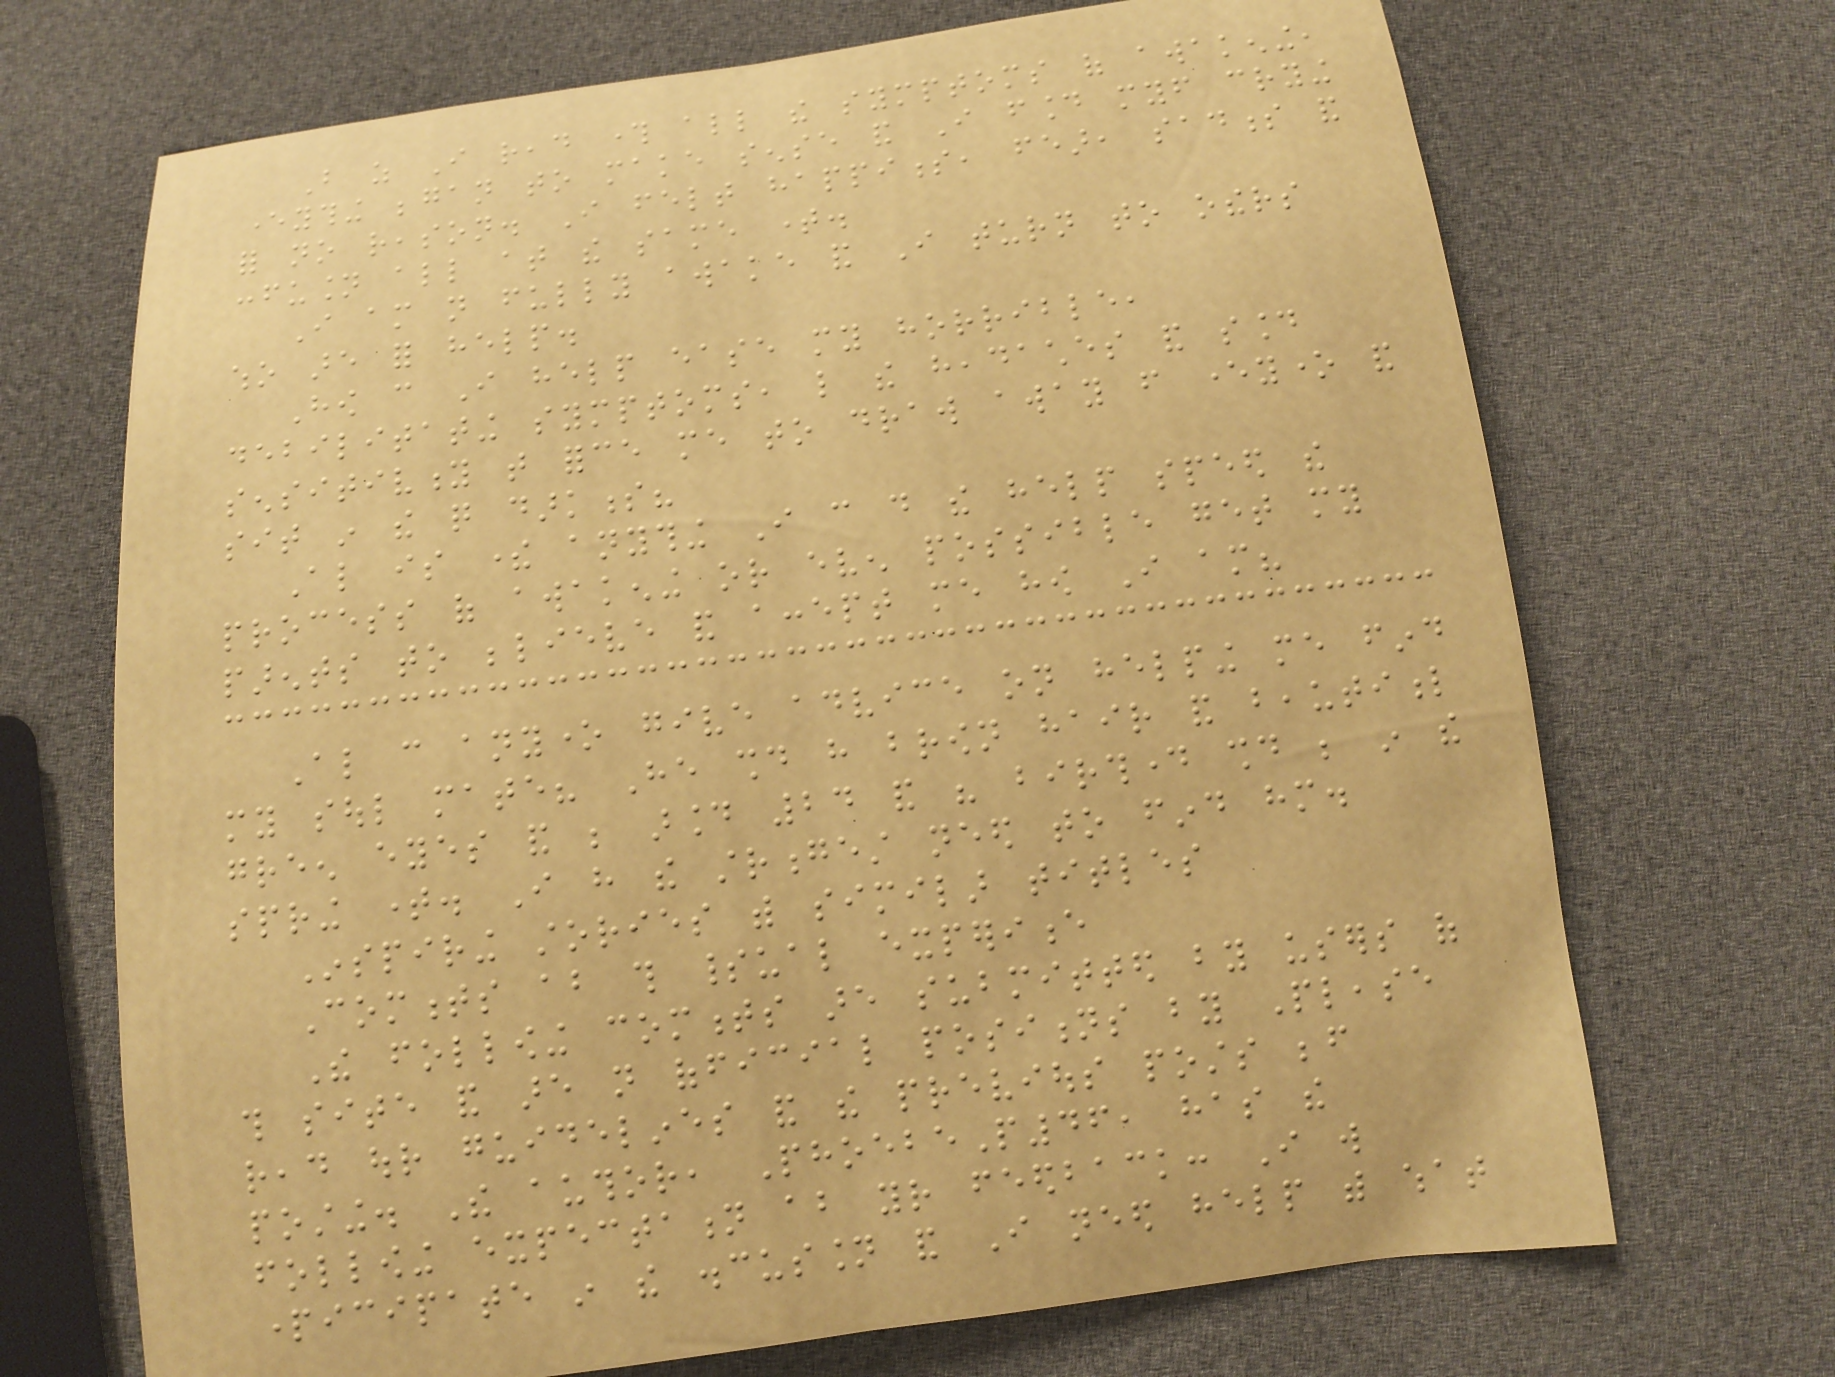But as I read through all the symptoms of awakening,
everything began to make sense and I found myself crying
for no reason. I felt happiness, fear, sadness and
confusion all at the same time.
I am not fully awake and I turn to others
who are for help.
How can I help ease my horrible,
debilitating symptoms, like the headaches and sound
sensitivity that force me to draw away from everyone and
sit in the quite darkness?
Also is there anything I can do the help speed the
process of awakening or even possible get my
parents to believe and accept me how I am?
Also can anyone give advice on helping me find
my soul mate? He should have brown hair and beautiful
green eyes and be around 24 and his birthday should be in the
spring time. I have the strongest need to find him.
Inspiring stories with similar titles
Comments about this spiritual experience
The following comments are submitted by users of
this site and are not official positions by Please
read our guidelines and the previous posts before
posting. The author, PhoebeP46, has the
following expectation about your feedback: I will
participate in the discussion and I need help with what
